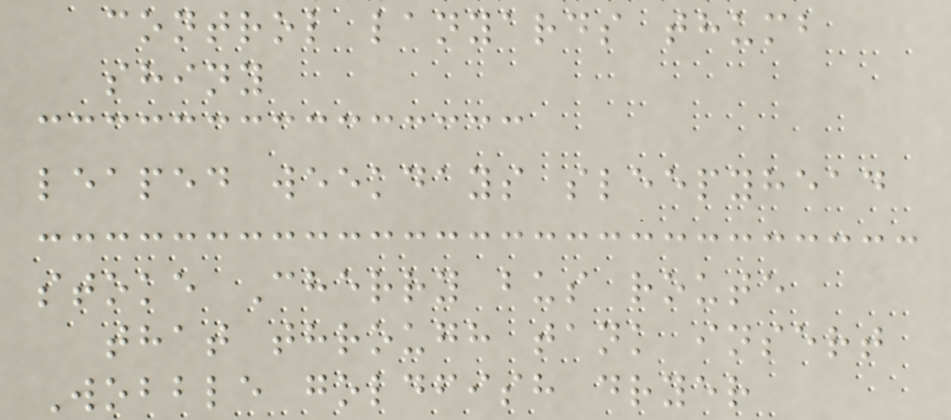control lanyards thumb
shiny
leaped weekdays sleepyhead
stoke Cherry bus route
that through tank insert
Wobble goldfish dryer
